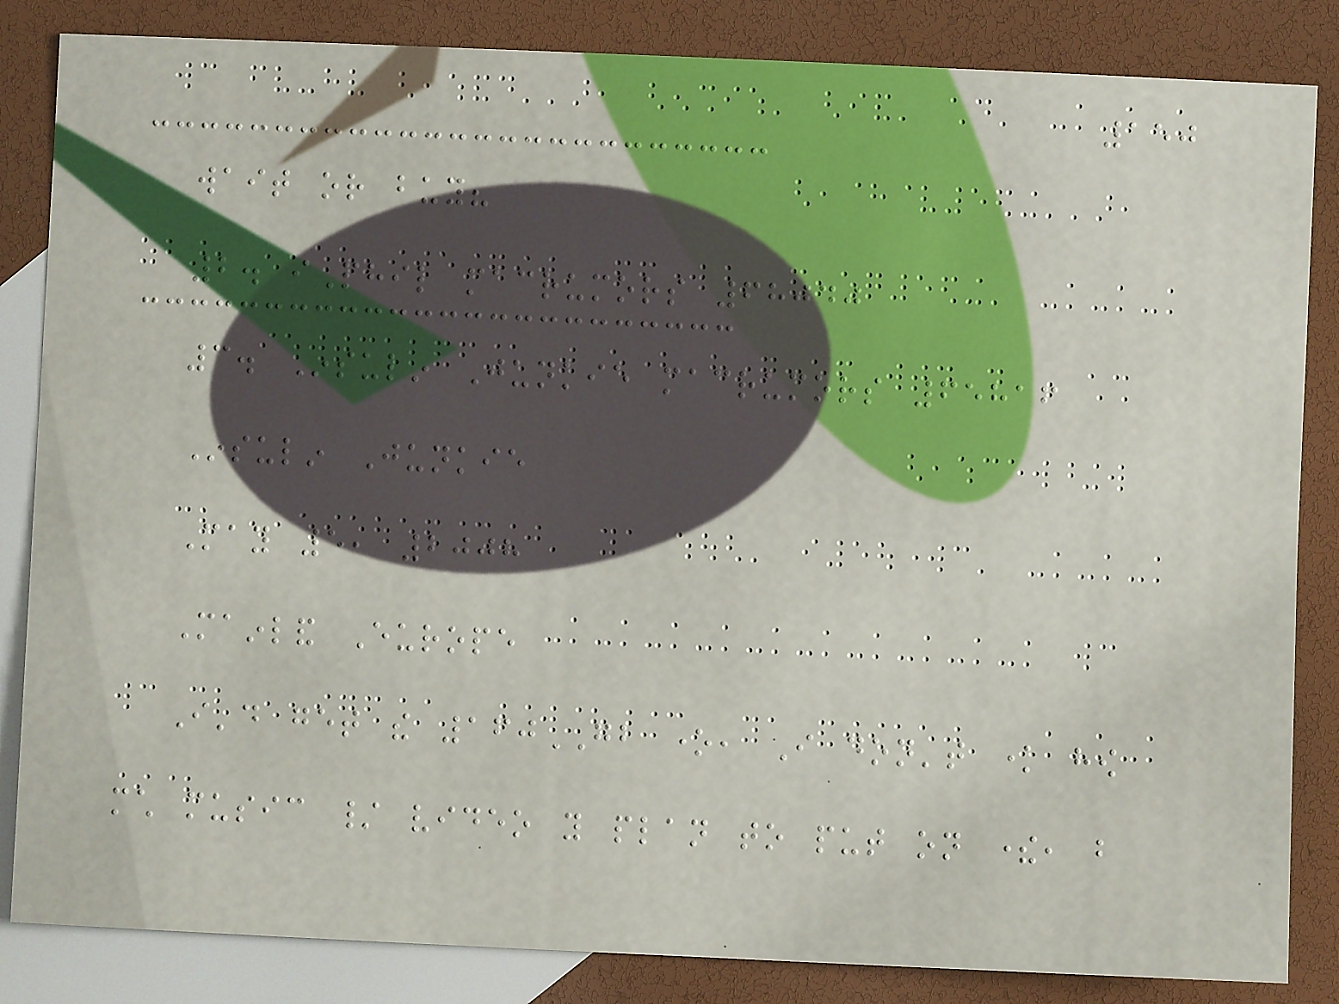150
wait or buy?
2. iPhil macrumors 68040
3. Insulin Junkie macrumors 65816
Insulin Junkie
May 5, 2008
Mainland Europe
I'd get the 160GB one, I don't know how
much music / video you plan to put on there, but
